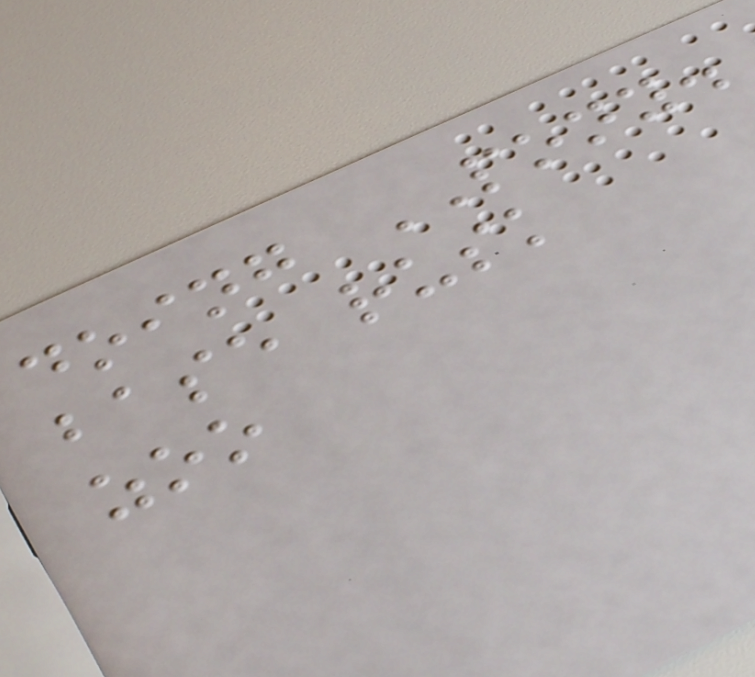doing PONY.
base rusk
zoo
